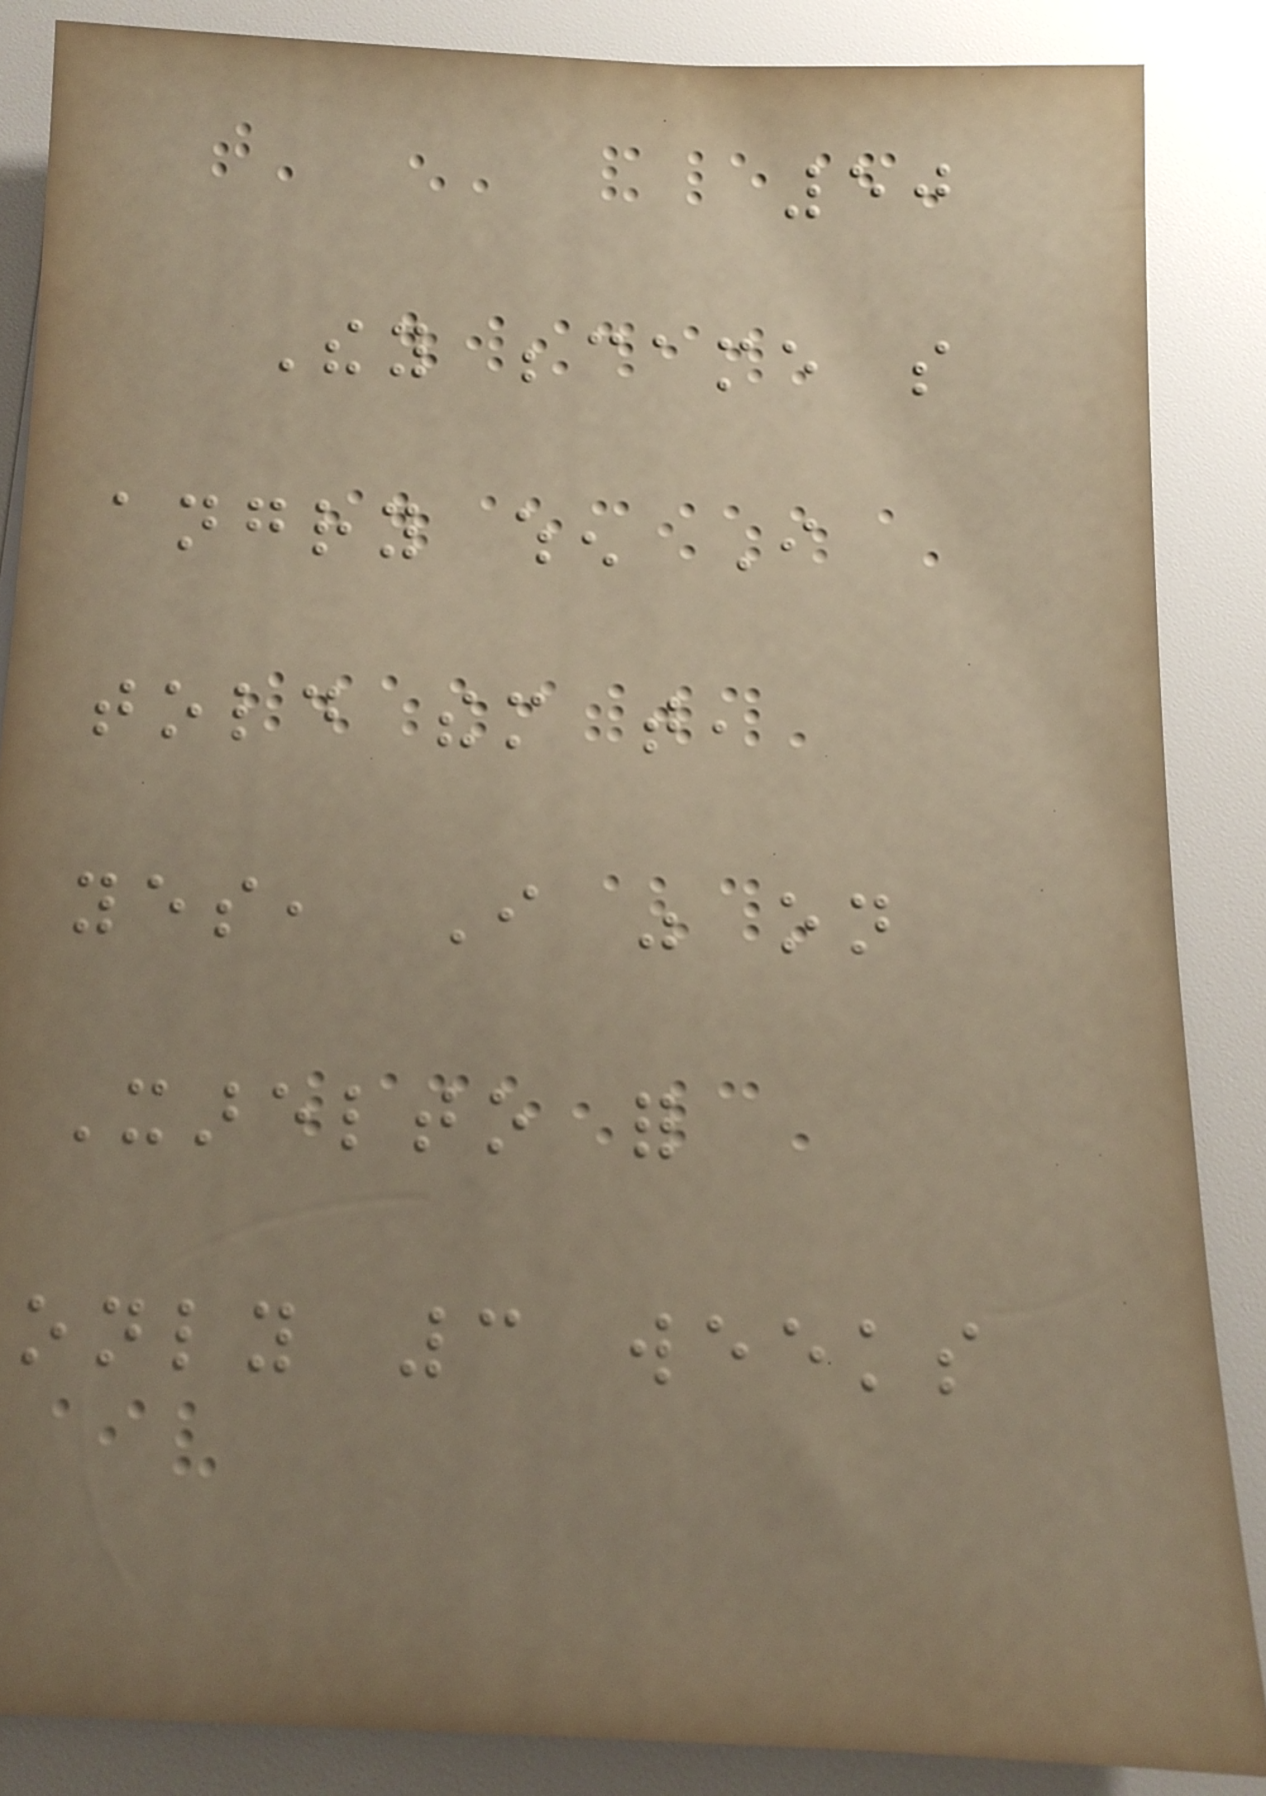50
They became so
angry when I
told them that,
yes, I was on
Xarelto for
only 3 weeks
